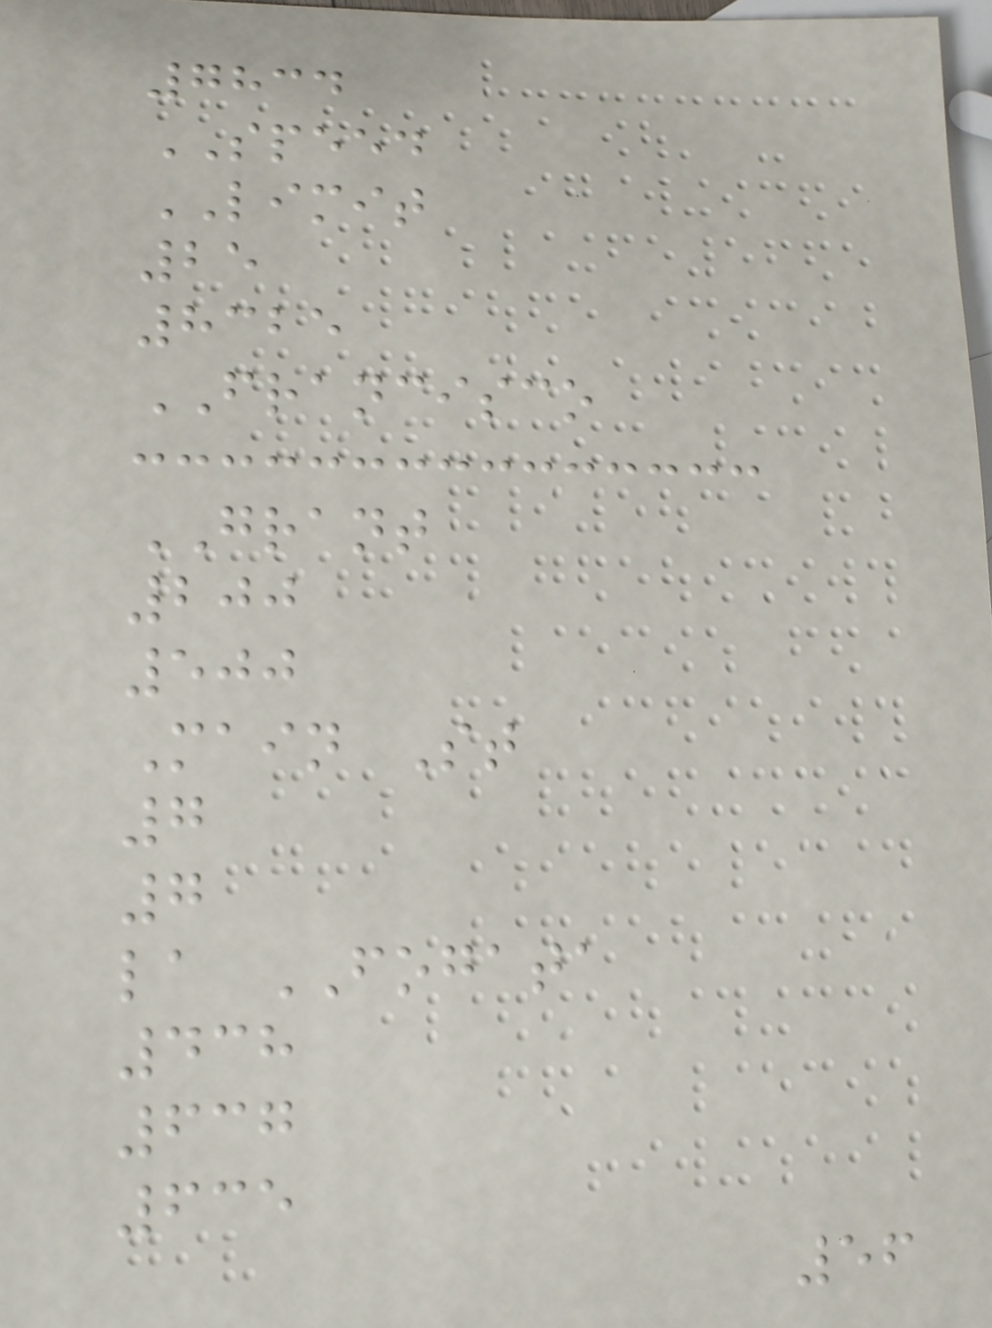7834
SPEED
LIMIT
25
8325
FRANCISCO
GRANT
200
500
Main St
7
7
la FOGATA
438
637
635
56
